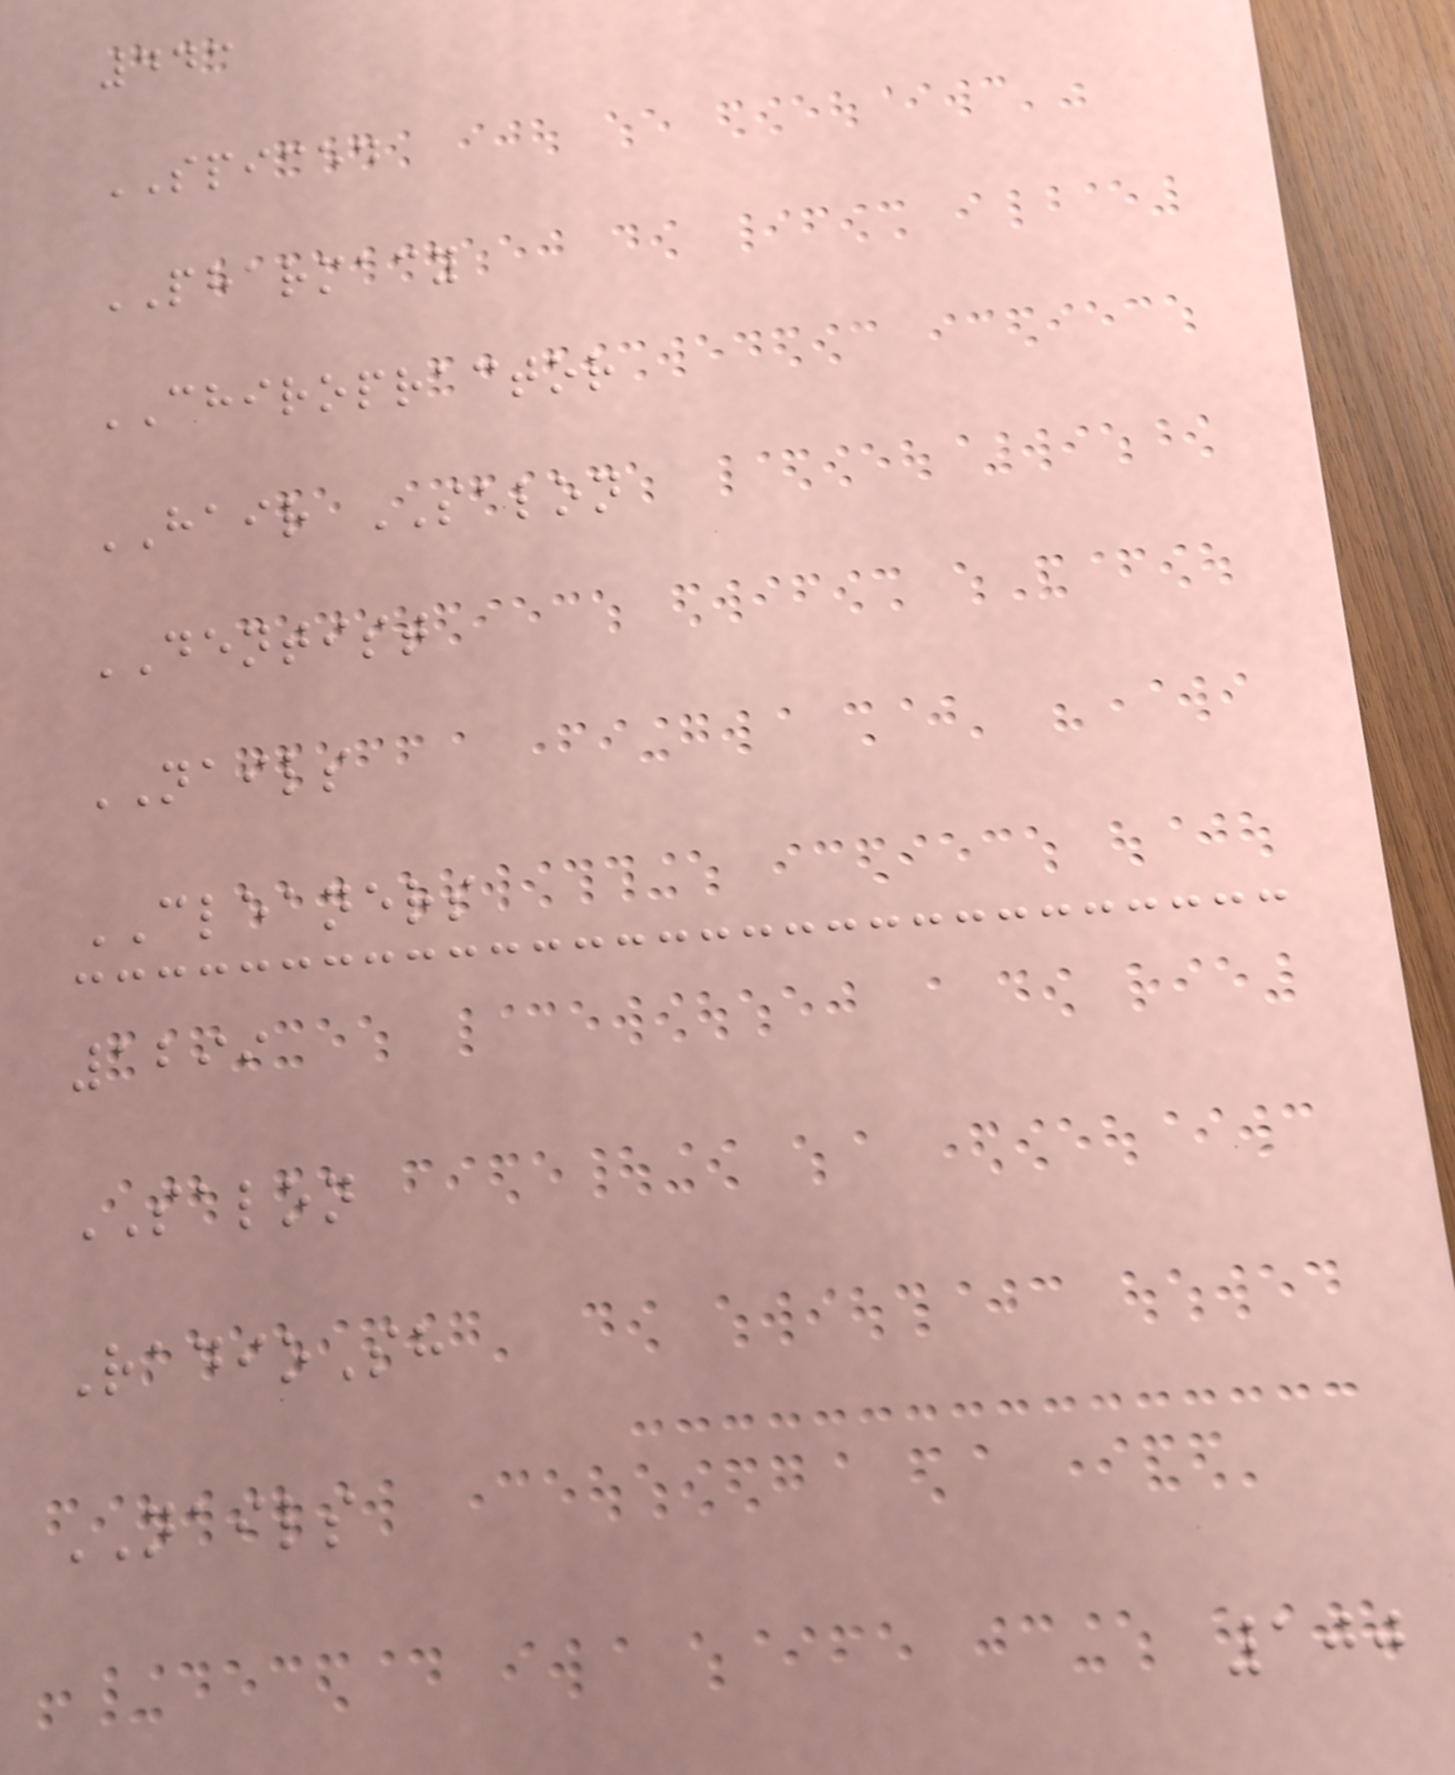443
SPICED
PHARMACY
CHIROPRACTOR
HAIR SALON
DENTIST
NAILS
CLEANERS
1299
SALON
RadioSh
NAILS
100
